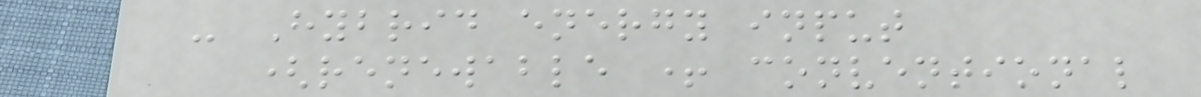- Hybrid energy input
(renewable + conventional
